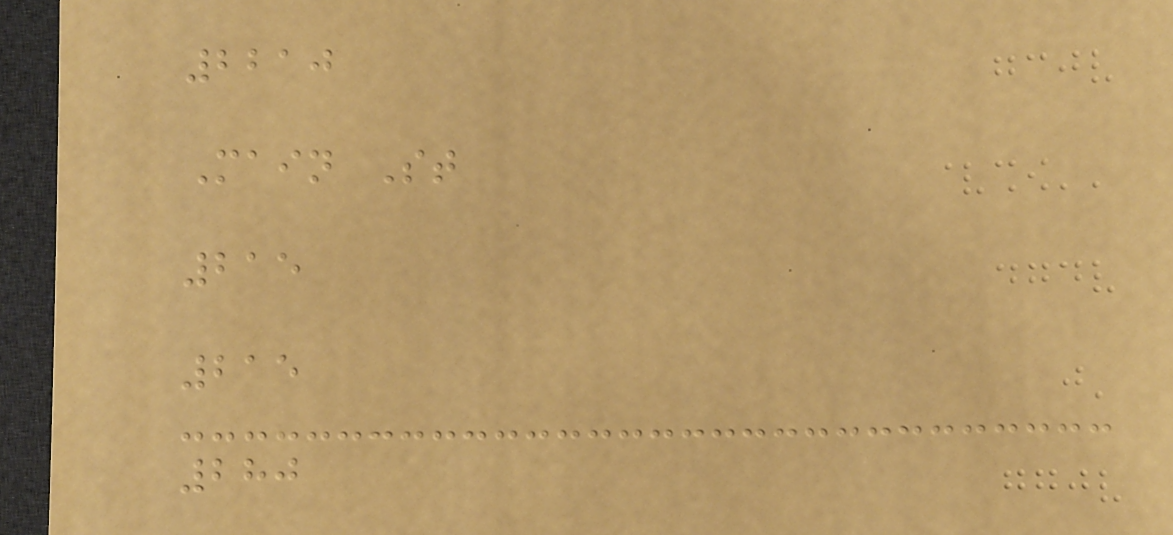2210
Main St
215
215
280
